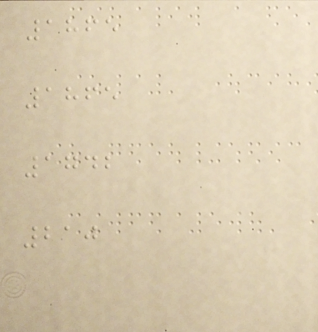1865
1865
1742
210
